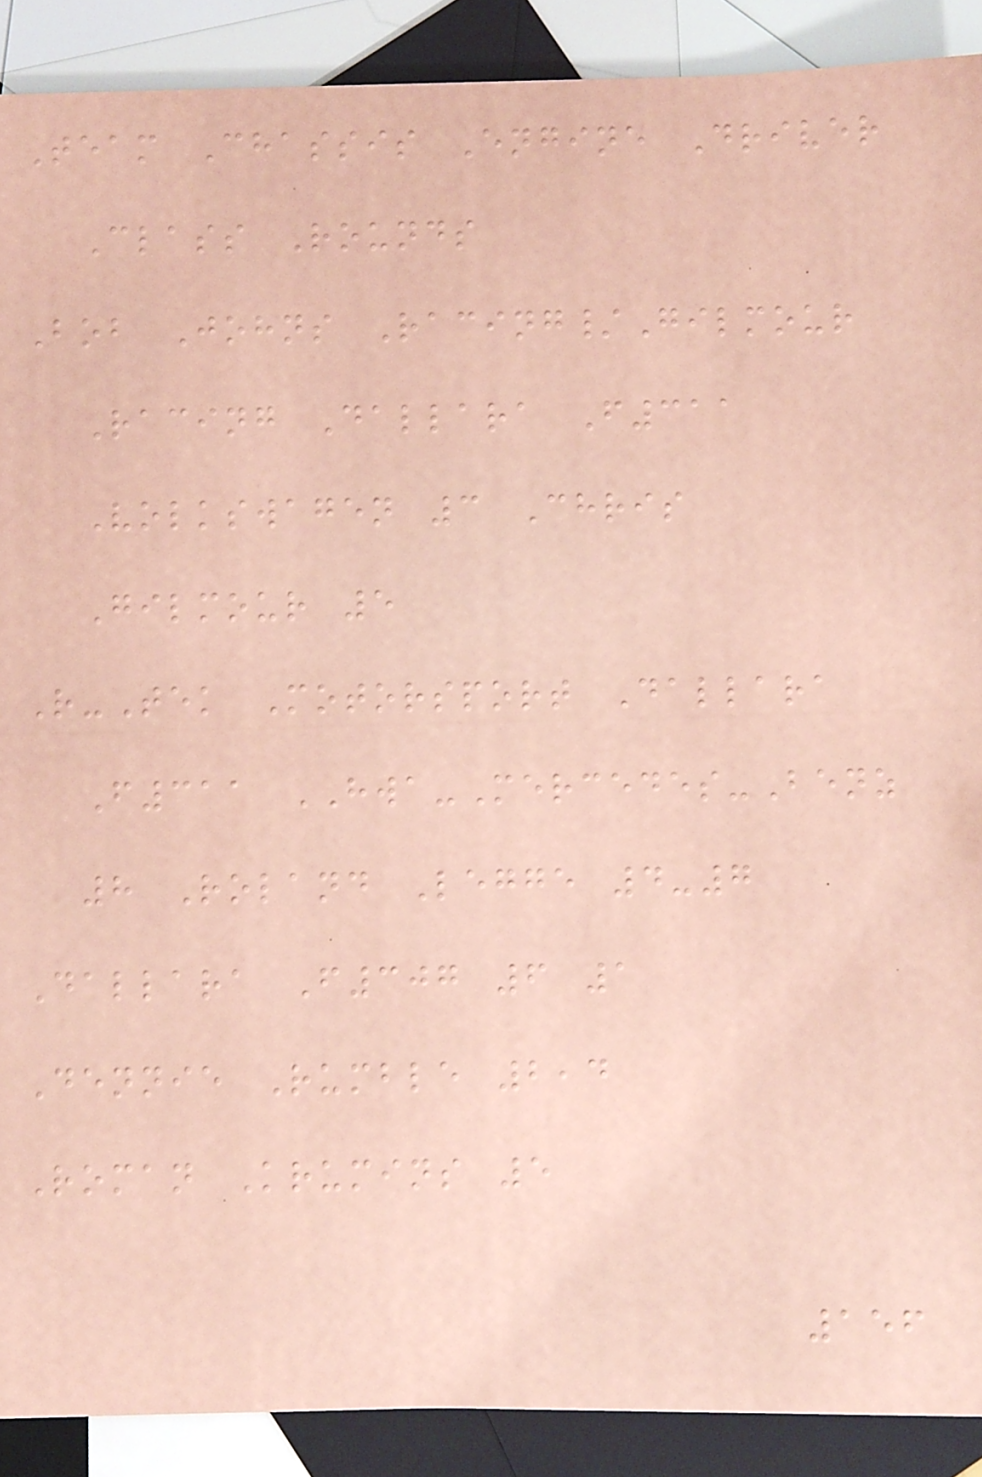Team Chassis Engine Driver
Class Rounds
Bob Johns Racing/Gilmour
Racing Dallara F311
Volkswagen 3 Chris
Gilmour 5
R-Tek Motorsport Dallara
F311 HWA-Mercedes-Benz
8 Roland Legge 4-7
Dallara F307 6 1
Dennie Rumble 2,4
Roman Krumins 5
156
